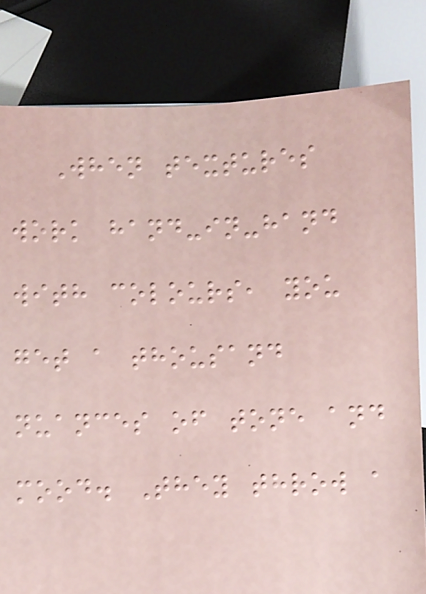When textures
work hand-in-hand
with colours, you
get a thousand
nuances of tone and
mood. They throw a
